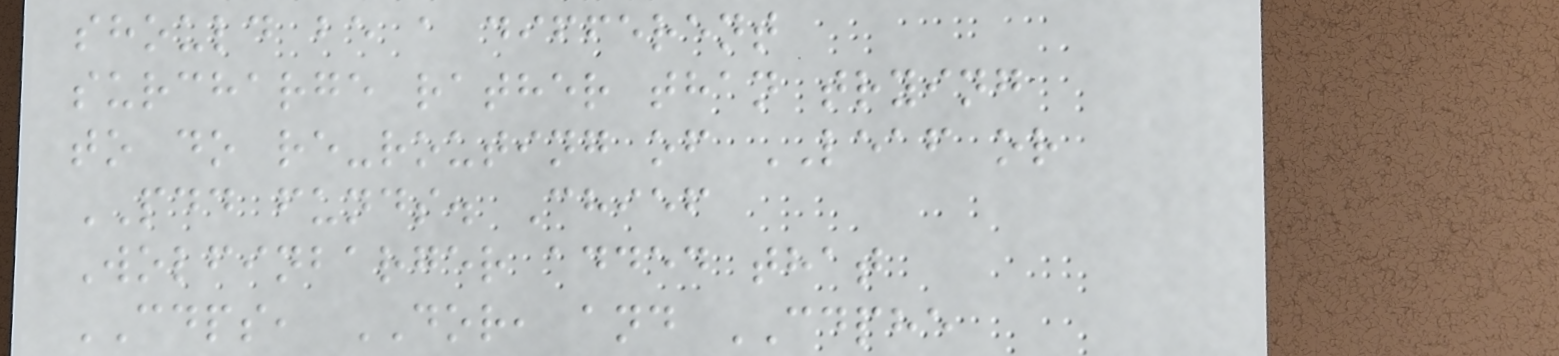should be a different
surcharge rather than trying
to do re-routing of LEAF or
PDD funds. Chief
Wolfinbarger added that
CDPS, DOR, and CDPHE
